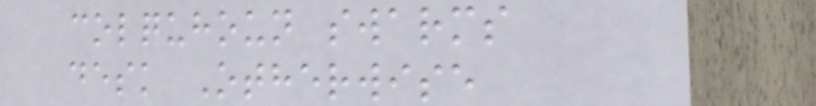colquhoun swarms
desk Otherwise
